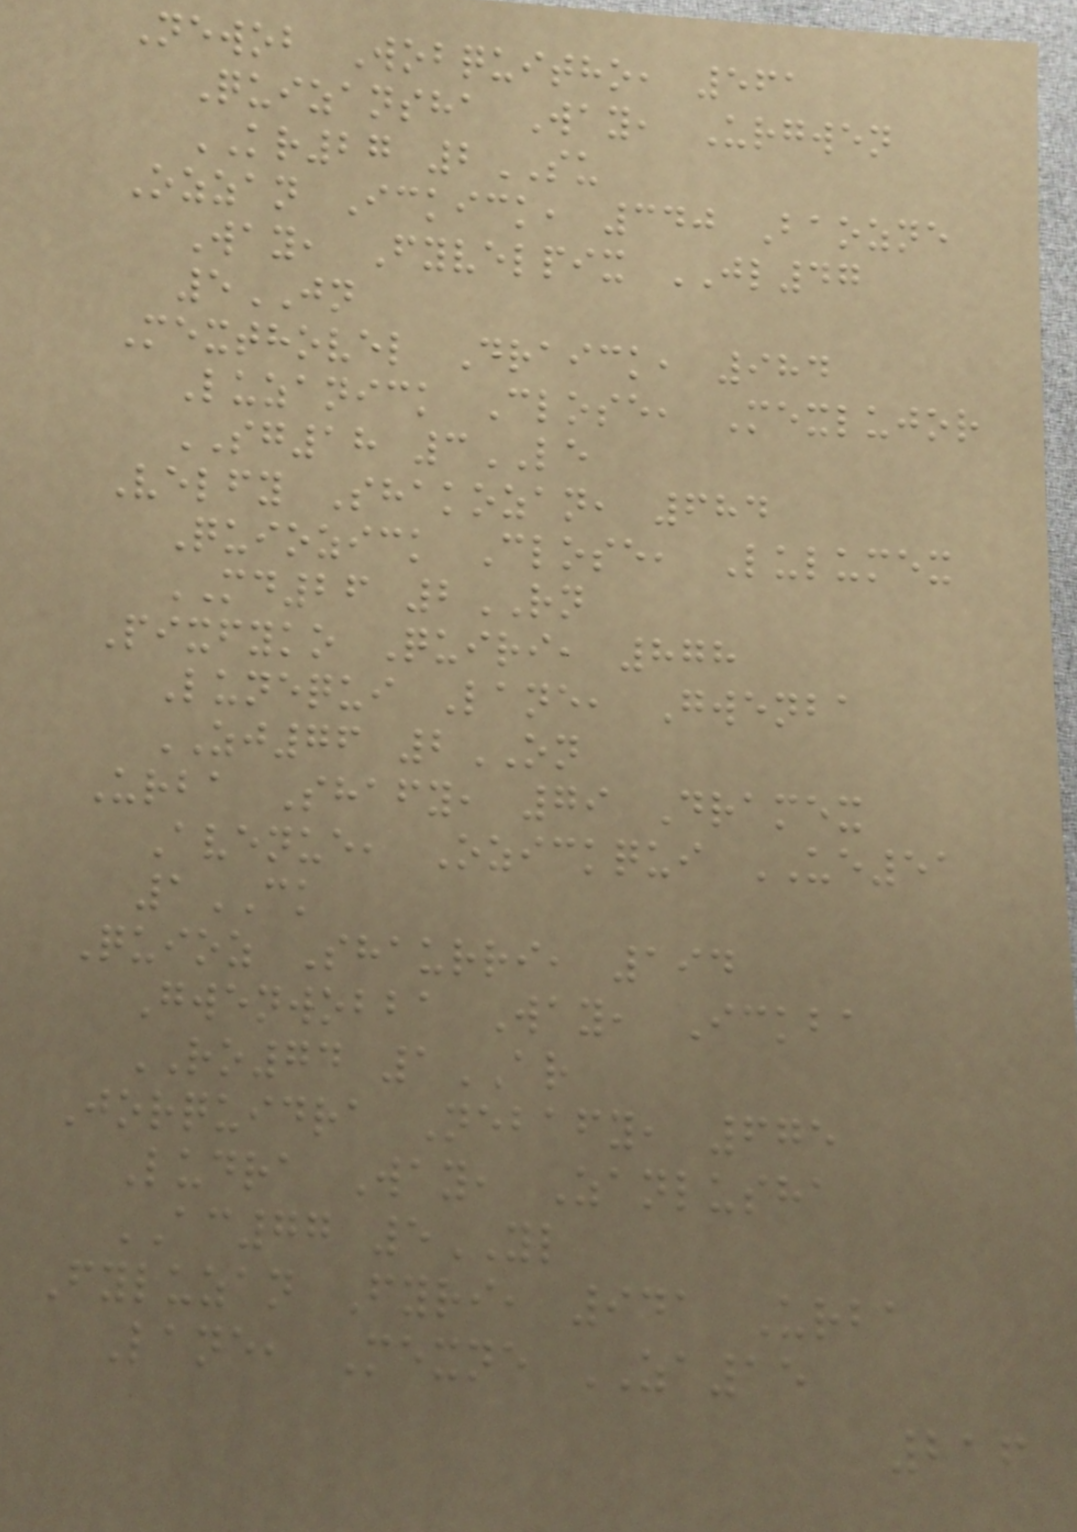Newob Wobquitho, 561
Quizansha Way, Urgwen
KR27 2SU
Ozzan Ickick, 340 Baozne
Way, Fyvelpix JL47
5JN
Mexthovel Draick, 984
Luzanick Close, Mexlujor
SG18 3LE
Velfy Shakozan, 684
Quiozick Close, Lulumex
MD26 2RN
Pixfyko Quiri, 878
Lunequi Lane, Gwenba
ZJ76 2ON
Urba Shafy, 79 Dramex
Avenue, Ozickqui UE51
1CK
Quioz Shaurri, 194
Gwenwobba Way, Ickba
RO74 1AR
Jorquidra Nebafy, 675
Ludra Way, Zanlusha
AC77 5YL
Fyluzan Fyri, 941 Urba
Lane, Mexne ZA15
216
